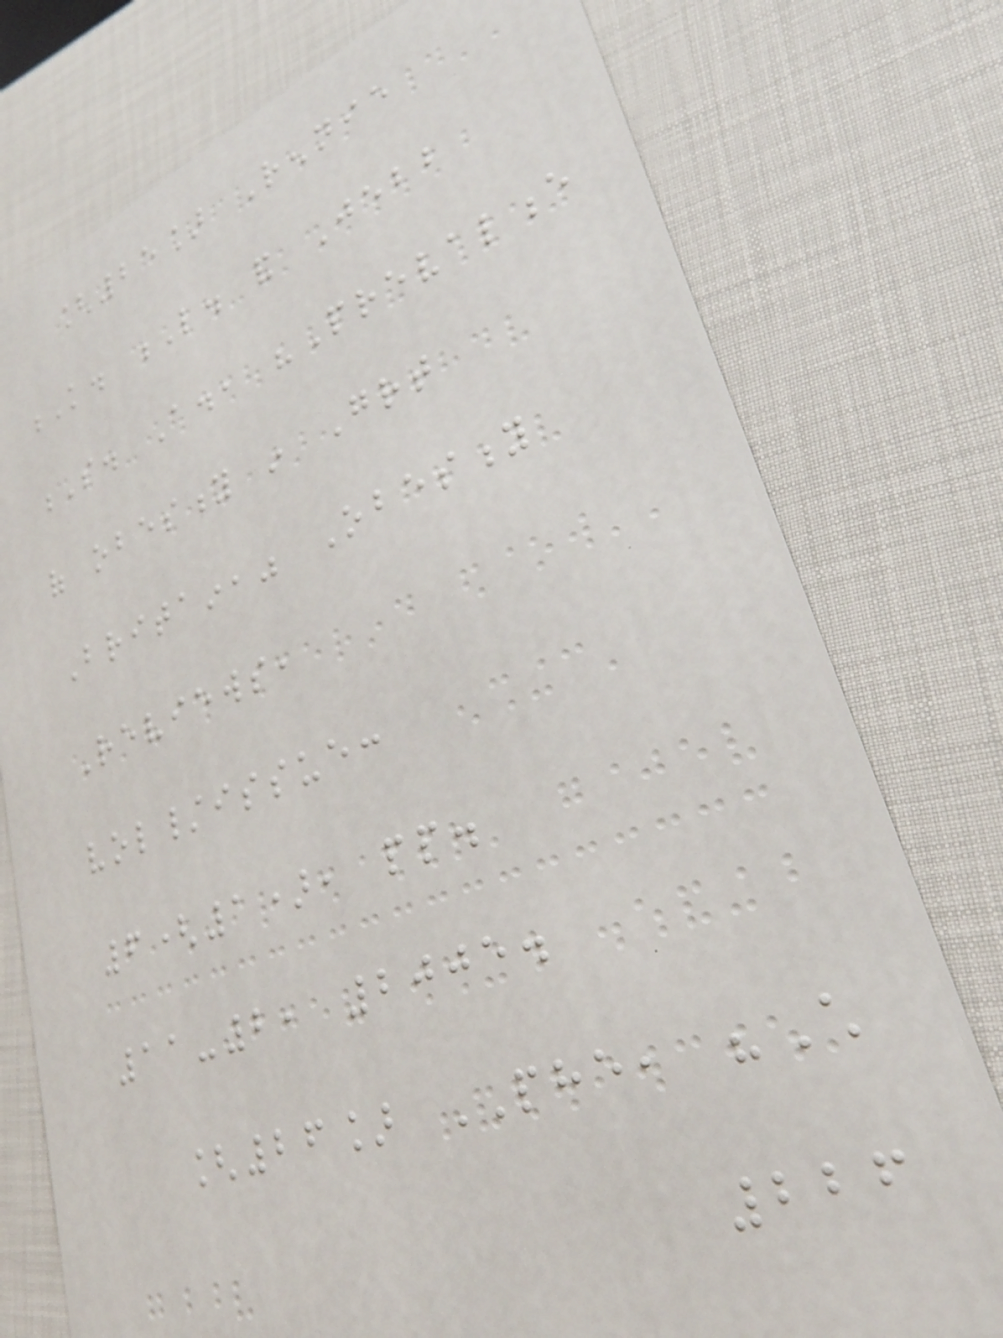[25] Rennie
K. L. and Jebb
S. A., "Prevalence
of obesity in Great
Britain," Obesity
Reviews,
vol/issue:
6(1), pp.
11-2, 2005.
[26] PHE, "Child
226
